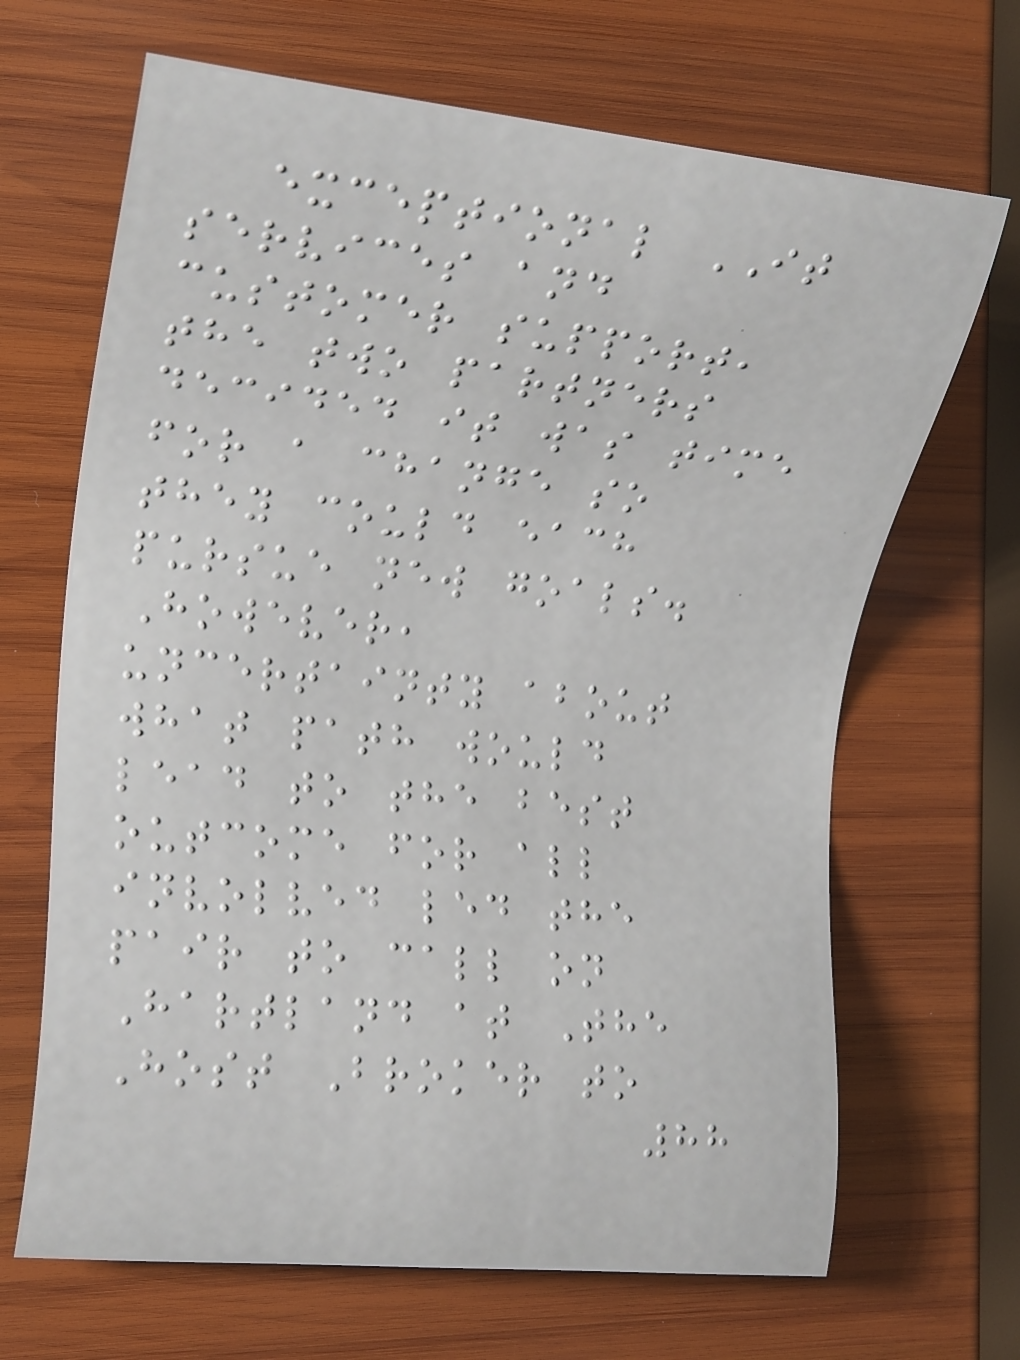exceptional IT
services and
customer support,
the two partners
decided it was time
for a change so
they could each
pursue new goals.
However,
uncertainty about
what path would
lead to the best
outcome for all
involved led the
pair to call on
Hartland at The
Host Broker to
88
